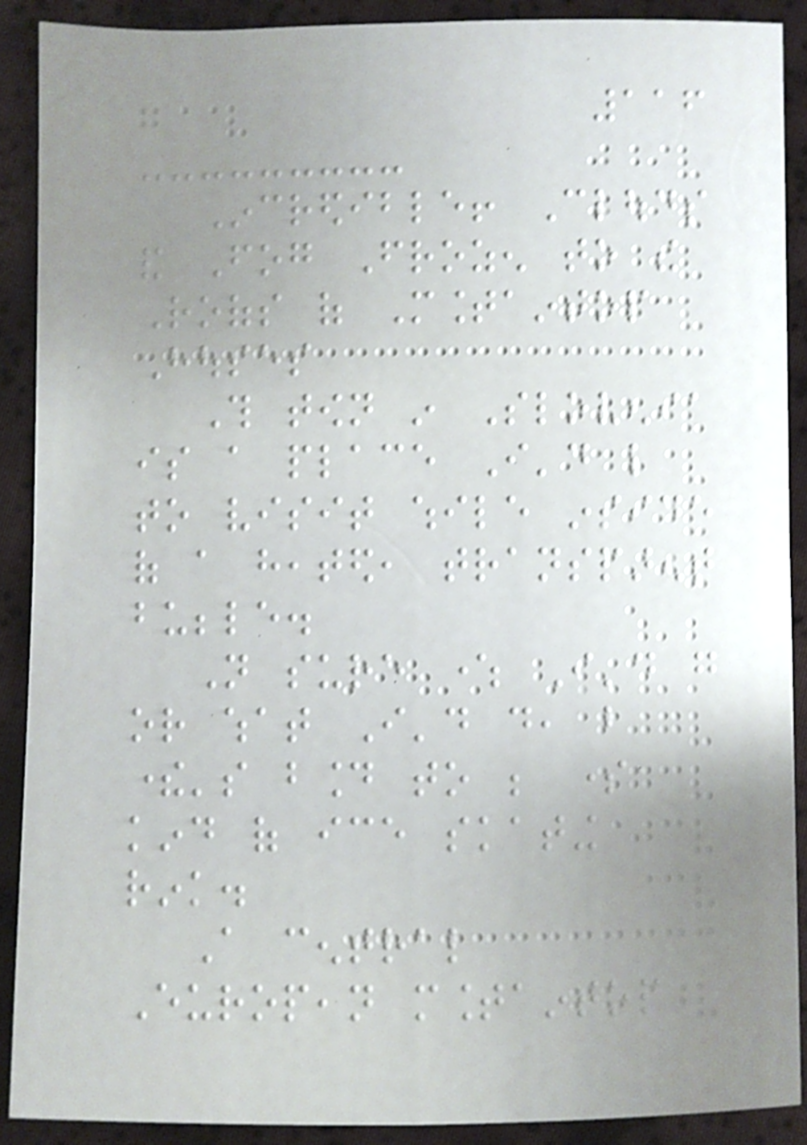116
Incredible! Clouds
and Fog Frozen to the
Roofs of Mountaintop
Houses
This town in Slovenia
is a place I'd like
to visit while inside
of a heated, transparent
bubble.
Not sure where I'd go
or what I'd do, but
there's bound to be some
kind of ice skating
rink.
A central
European mountaintop
